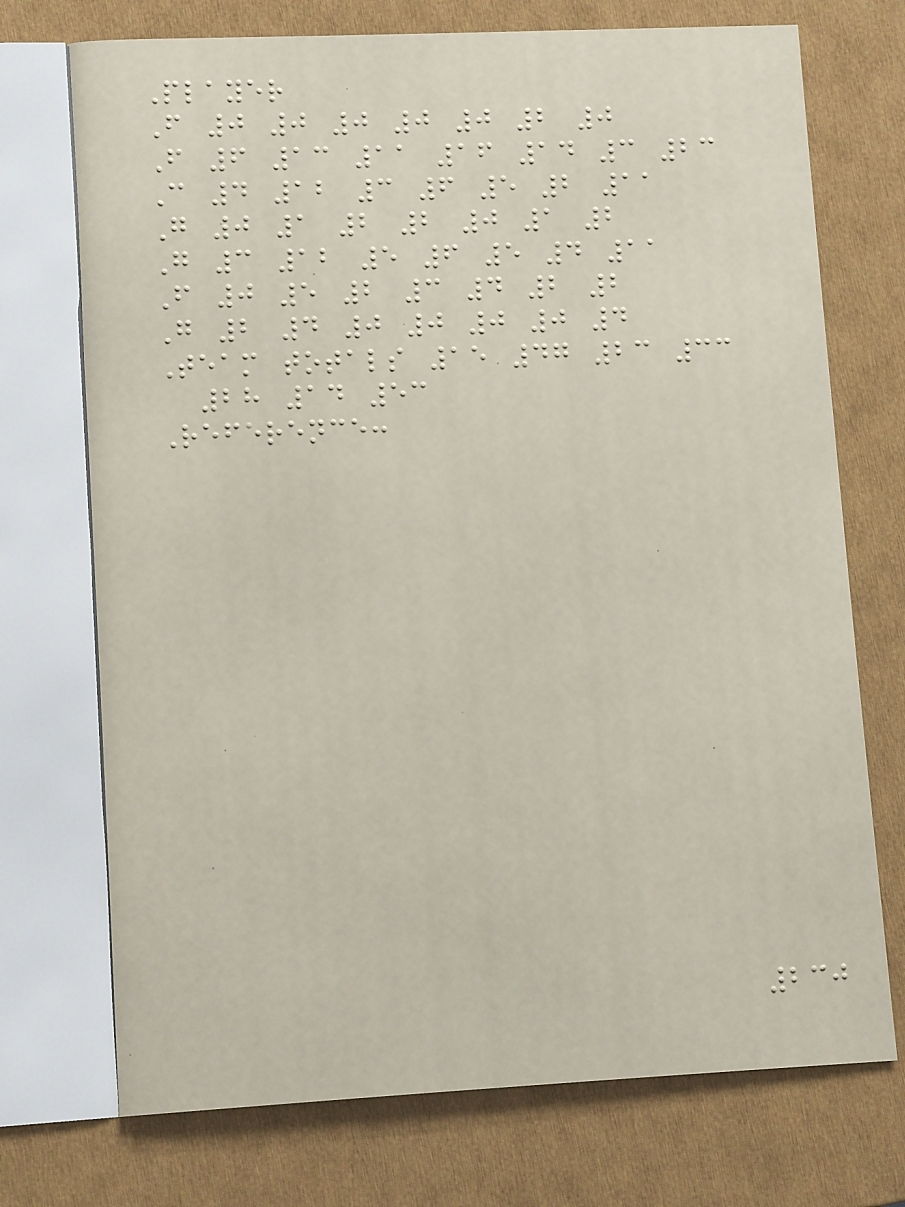Player
F 0 0 0 0 0 2 0
F 6 13 11 16 14 3 23
C 4 12 3 6 5 2 11
G 0 1 2 2 0 1 2
G 3 12 5 6 5 4 11
F 0 5 2 3 4 2 2
G 2 4 0 0 0 0 4
Team totals 15 47 23 33
28 14 53
Reference:
230
